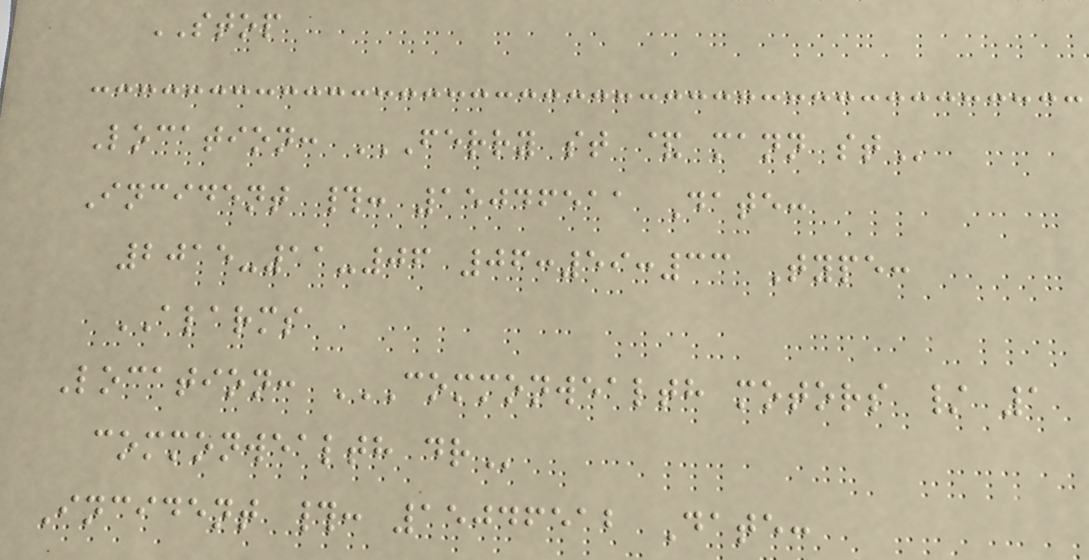STOP
Location: FERRY ST & MANN ST
Incident #: 15046511 Date:
2015-11-06 06:59:33 Type:
ALARMS
Location: COMMONWEALTH MOTORS / 1
COMMONWEALTH DR
Incident #: 15046512 Date:
